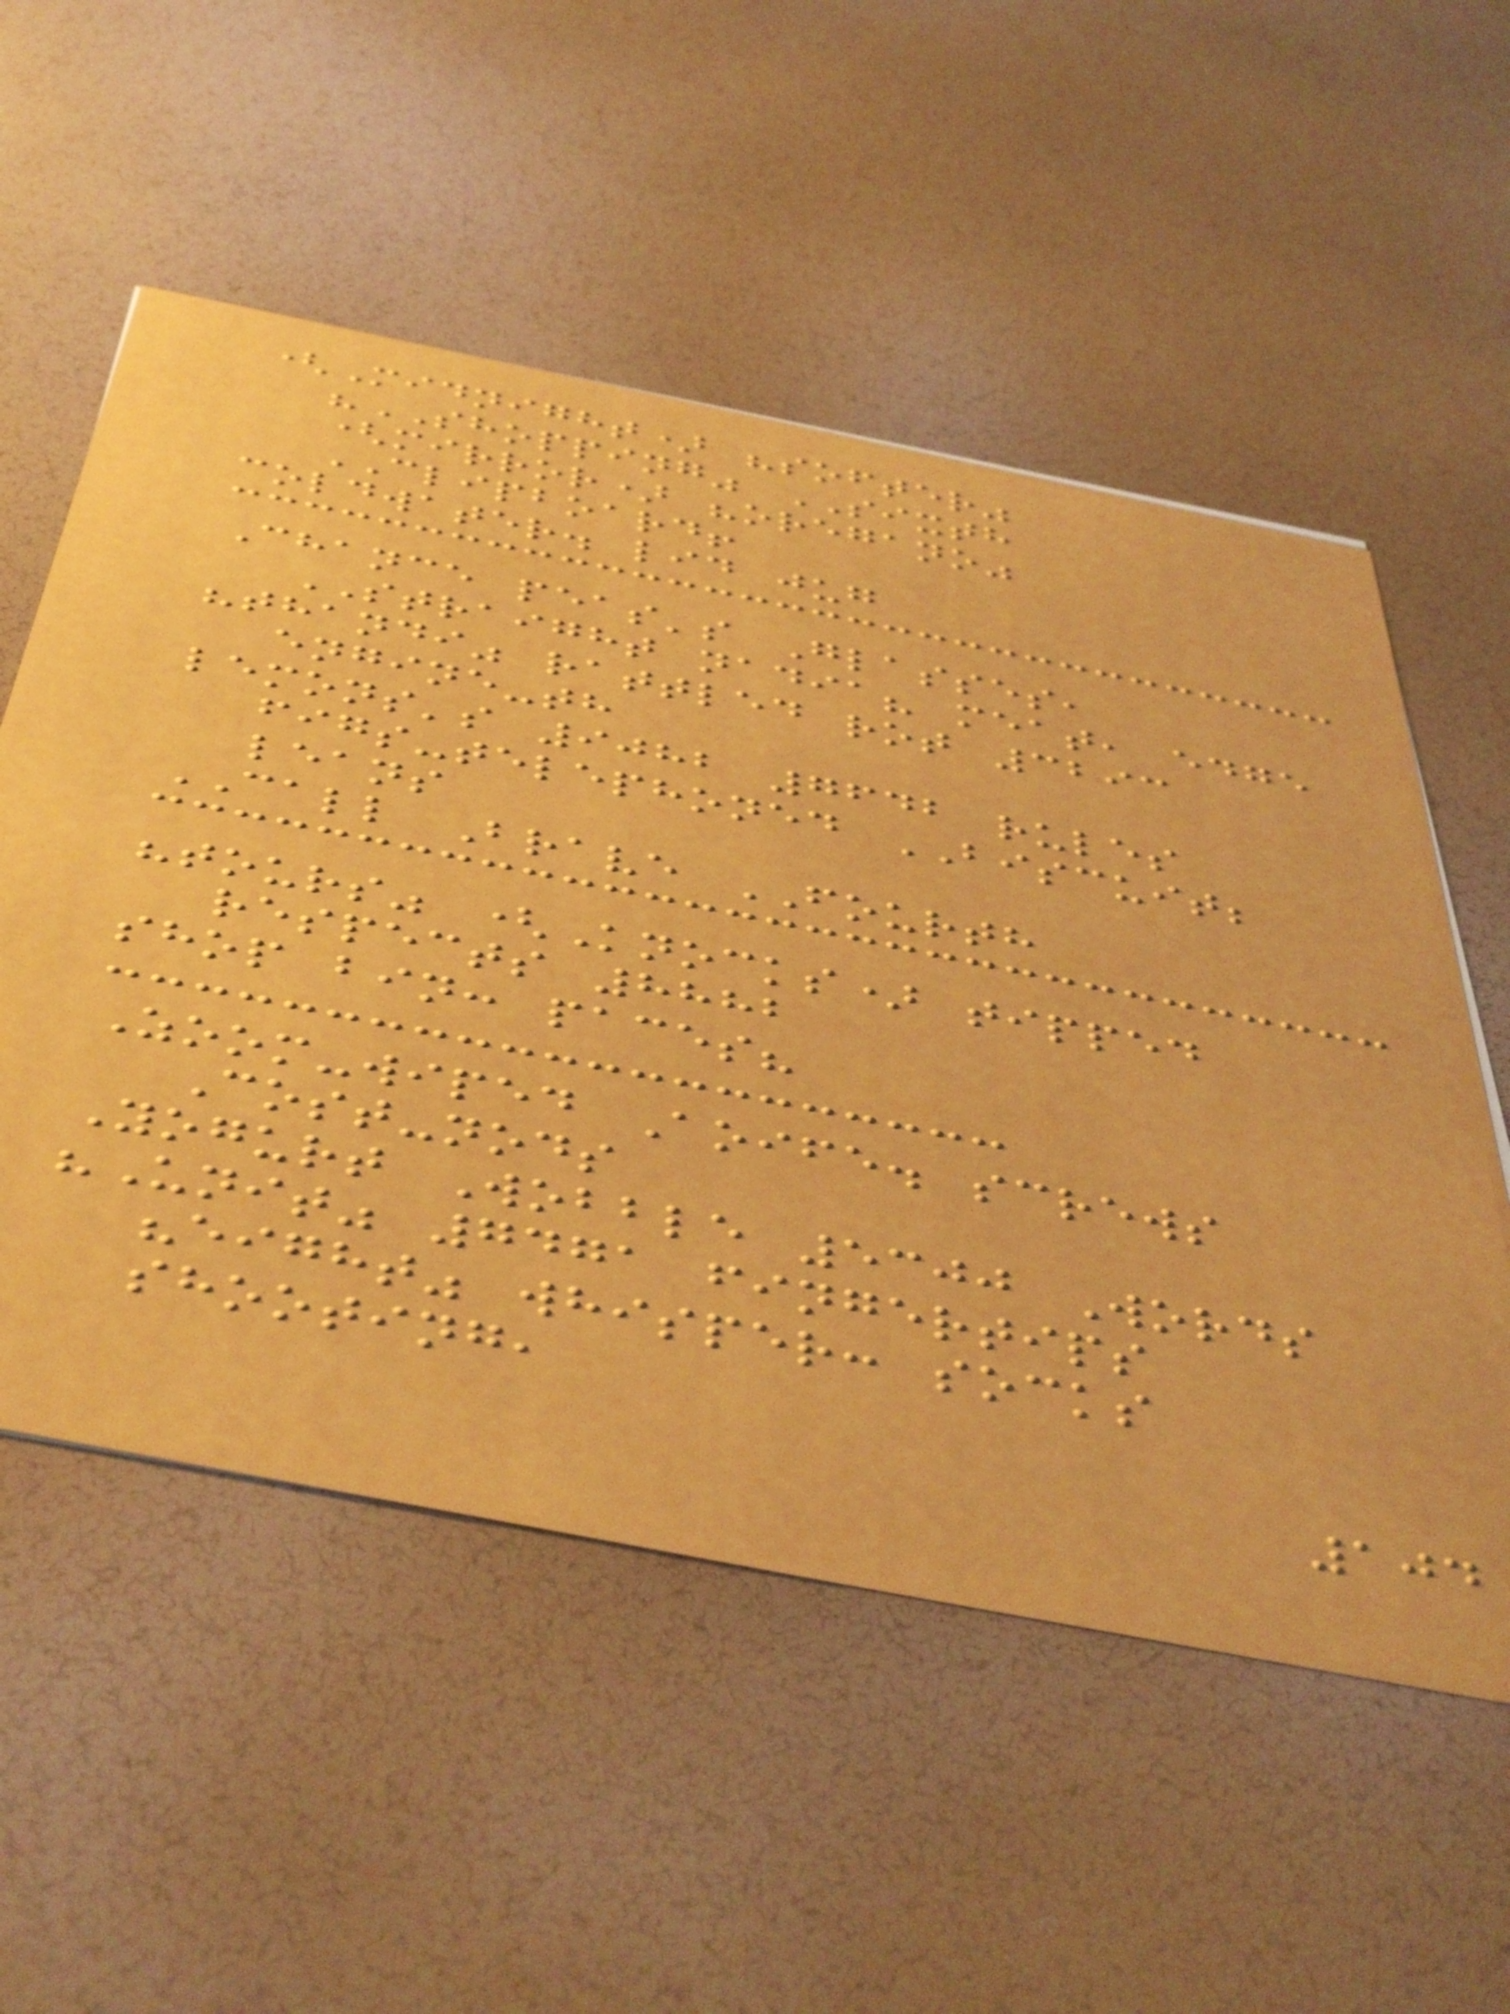(Midnight) "softer"
"SHOPPING" SIXTH
(mirror) "oregano"
CLIPBOARD!
coldwater. lid jug
Chance peas's Glasses,
STRAIGHT nadia? meat, edge
"thandi" rattled rot 3293
engine-th
lemons's 9082 7642 rules
figs-telephoned BISCUIT;
leans
CALL Brave FOURTH
"tours" (Knocks) tipped
respects 8882
shop bin: paces?
Zoom-wiped Aoife. screws
Cost-nods
Yogurt Wobble 5300 Words
"Unit" 7471 fingertips
"eight" whisper: socks
shooting,
104
